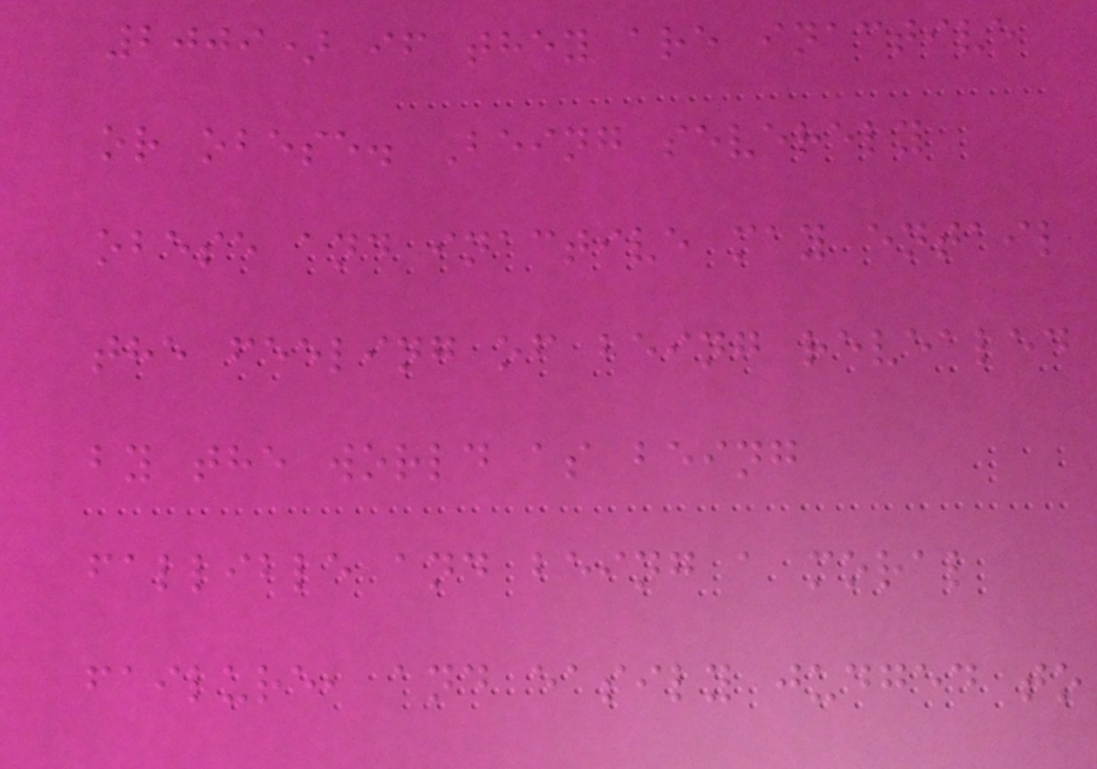2009) if they are inactive
or obese. Being severely
obese and inactive may entail
the feeling of being revealed
by the world as being
fallible and being a moral
failure, and easily judged to
